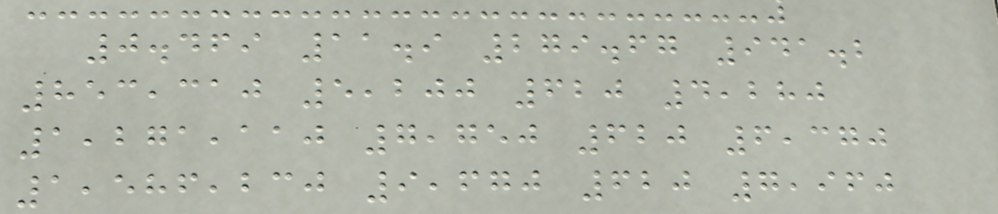0.469 11.9 279.67 941.2
853,310 5,200 620 4,280
1,271,110 7,750 620 6,370
1,586,230 9,670 620 7,960
